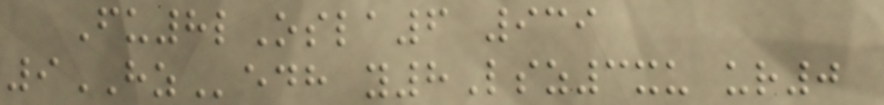Fu8lOsla6 939
9HZedh y8Lsz3xu ur0
